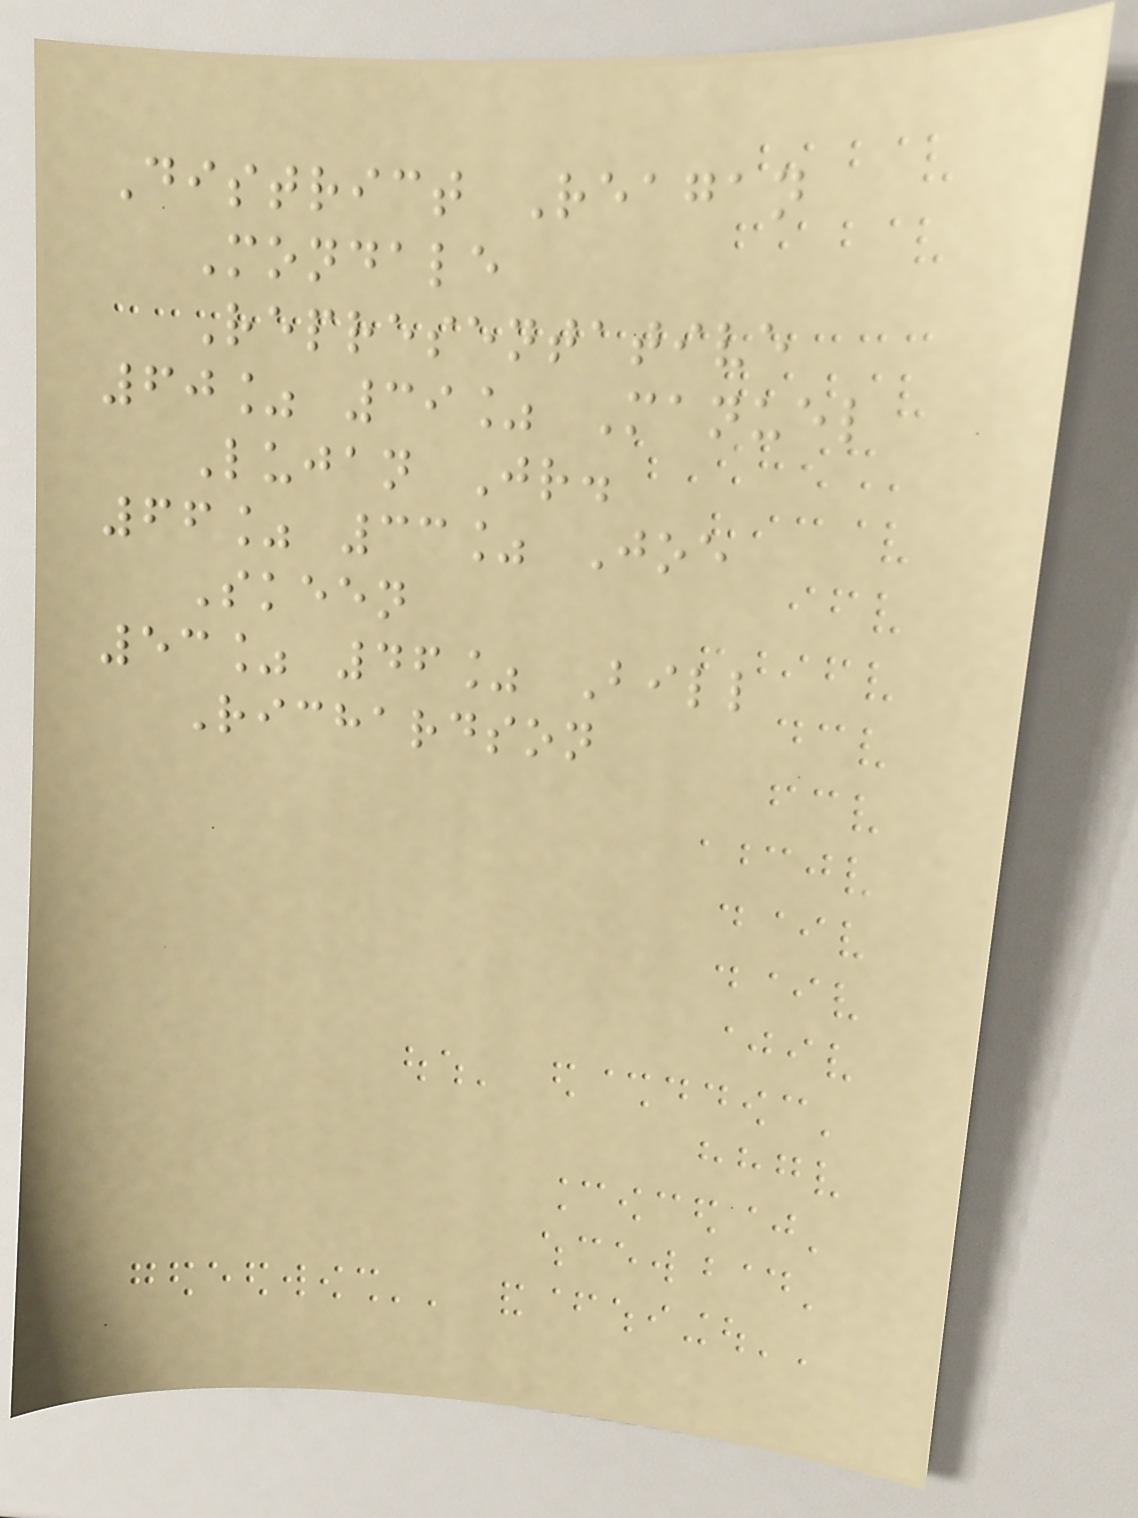District Reagan
Mondale
Representative
60% 39% Manuel
Lujan Jr.
66% 33% Joe
Skeen
53% 46% Bill
Richardson
